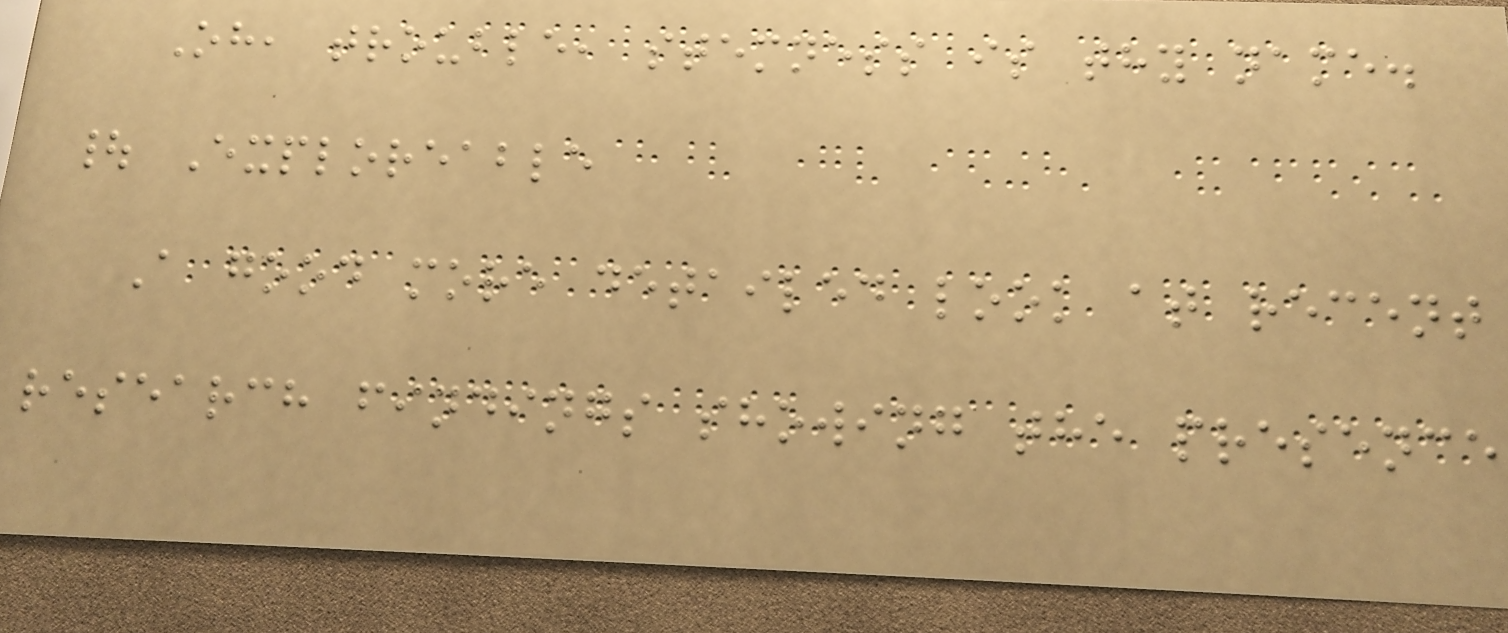Oh, trouble, stemness is thy name.
| Exploreable
A good more detailed look at recent
research findings showing the presence
